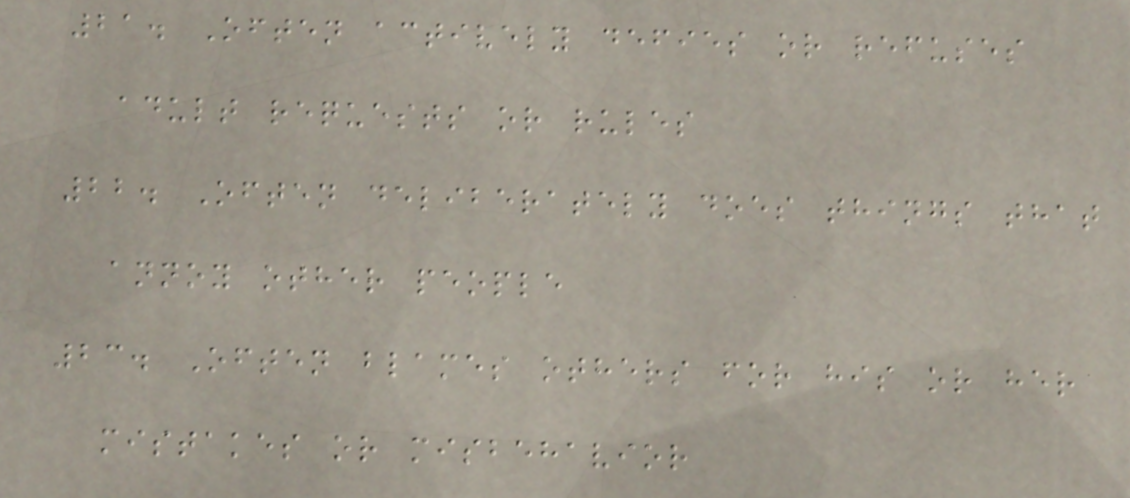21. Often actively defies or refuses
adult requests or rules
22. Often deliberately does things that
annoy other people
23. Often blames others for his or her
mistakes or misbehavior
